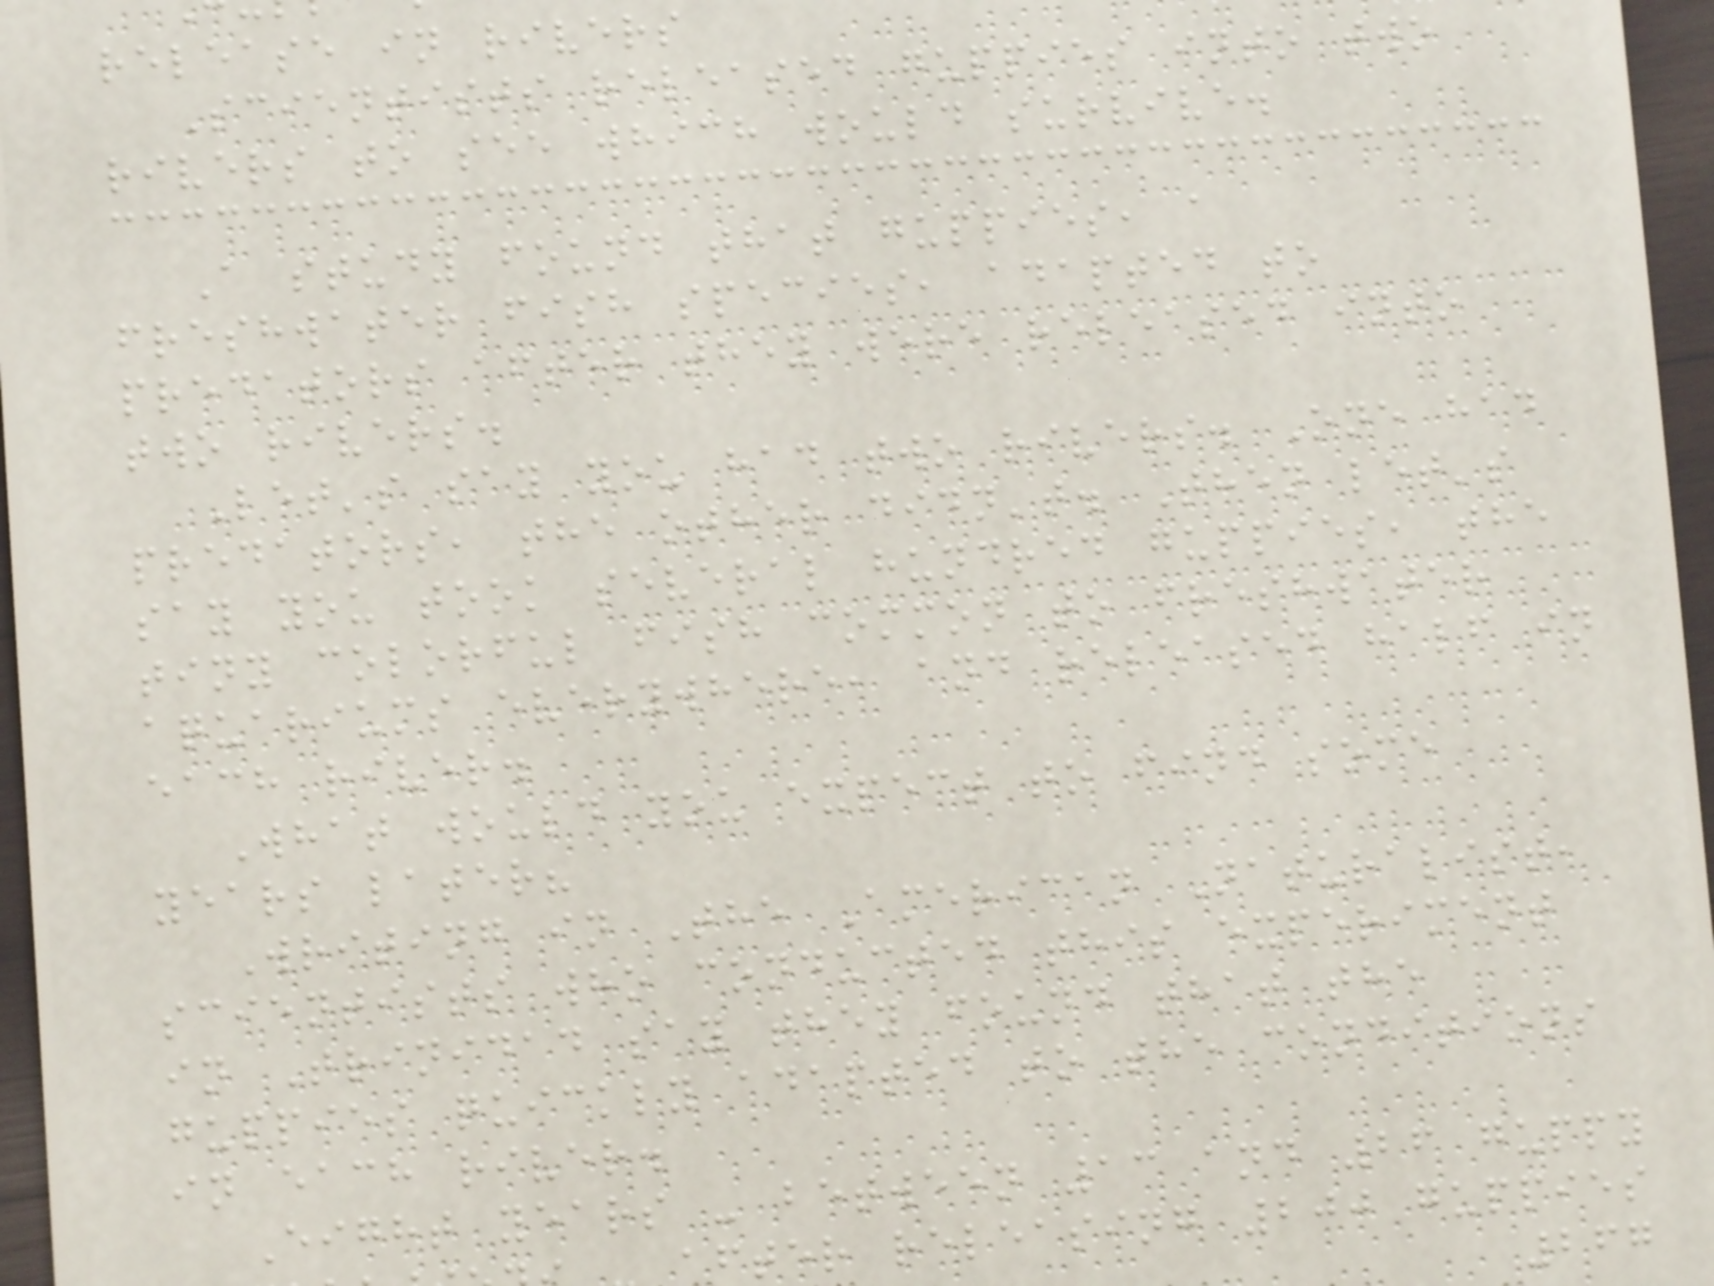release in rivers
Scientists released guppies into two
rivers to see which would survive.
A study found that guppies, a
freshwater fish species, adapted to
predators after they were released into
two rivers.
Let's say you had two rivers. One had
predators, the other didn't. Then let's
say you took several hundred guppies, the
tiny colorful fish common to freshwater
aquariums everywhere, and released half in
each river.
What would you expect to find some
years later?
Writing in The American Naturalist,
scientists who conducted this experiment
in Trinidad say they found that the
guppies quickly adapted to the conditions
in each river.
Eight years - between 13 and 26 guppy
after releasing 200 guppies
267
